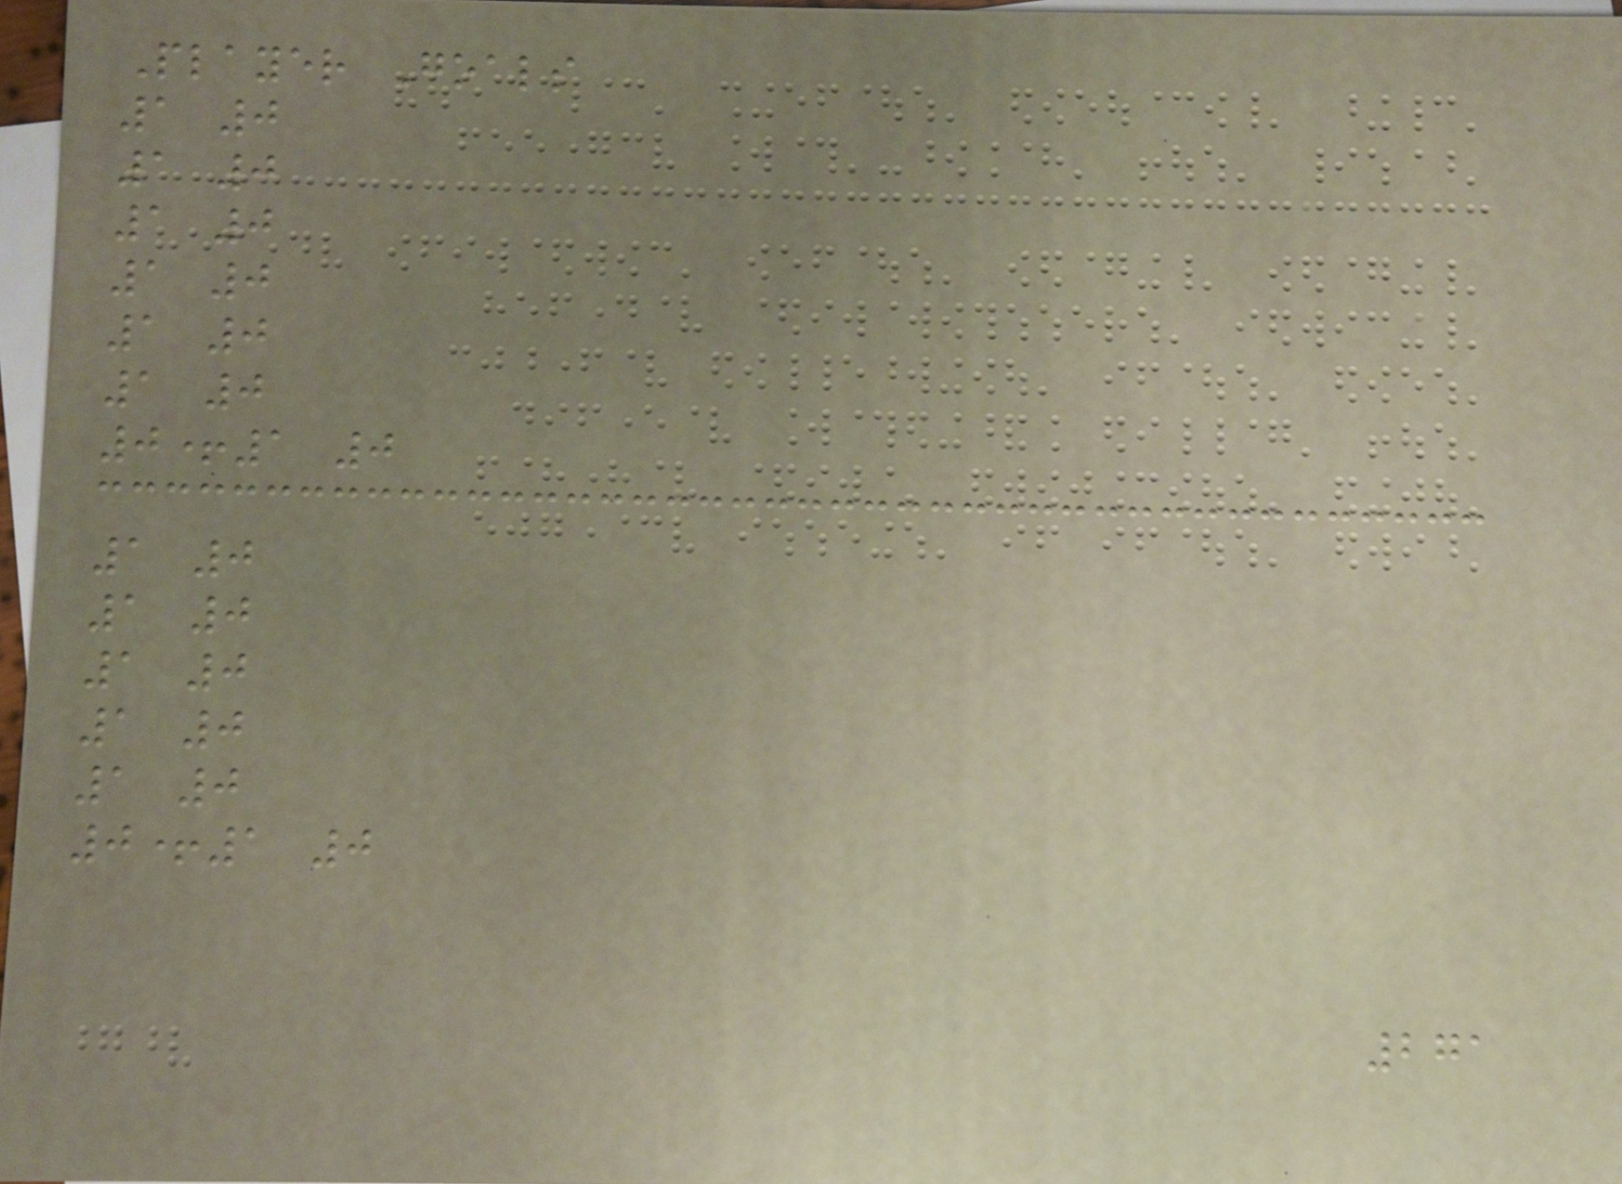Player Goals
1 0
1 0
1 0
1 0
1 0
1 0
0+1 0
1 0
1 0
1 0
1 0
1 0
0+1 0
271
